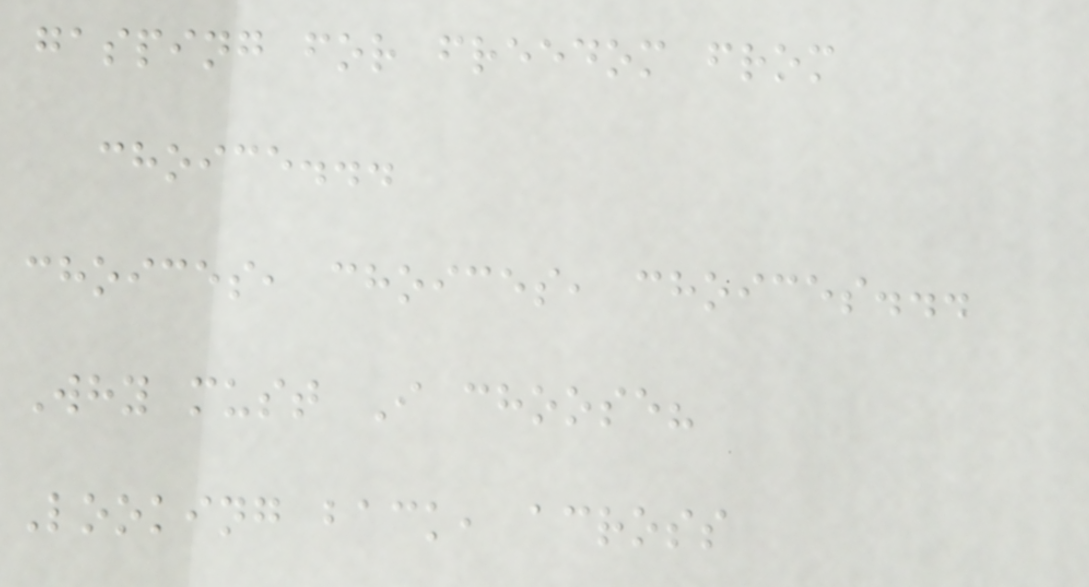gasping for freedom from
choice...
choices, choices, choices...
Why must I choose?
Looking back, across
